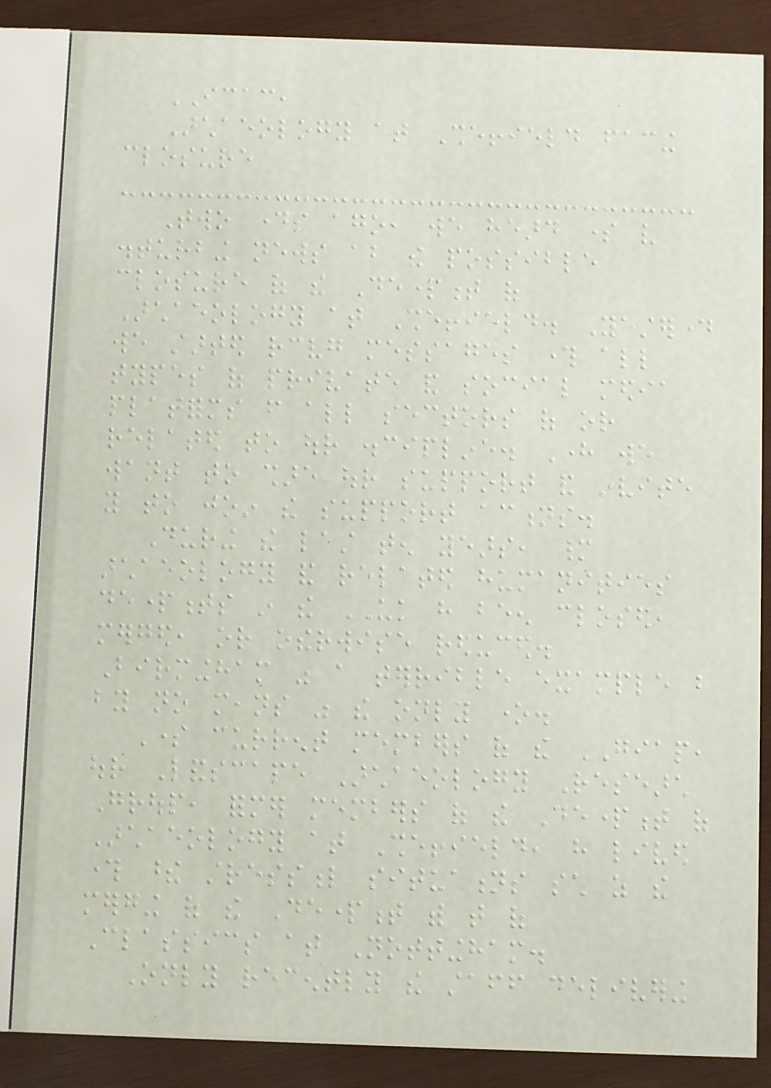ICAC,
Archaeology at Sheffield facing
closure
Two days ago, we heard some very
disturbing news about the possible
closure of the Department of
Archaeology at Sheffield. Yesterday
we started receiving messages through all
types of private and social media
platforms from all sectors of or
related to our discipline. Here we
want to share our support and invite
you to join the support actions.
During the last ten years, many
archaeology and related humanities
departments in the UK have been closed,
merged, or otherwise reduced.
Birmingham was a terrible example but
by no means was the only one.
Some current members of the GIAP,
our Landscape Archaeology Research
Group, former members of the Department of
Archaeology at Sheffield, have lived
through these stressful situations such as the
merging of the Department with that of
Classics at Nottingham.
Only recently the staff delivering
